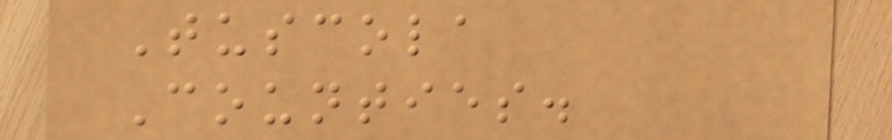Tuscola
Counties.
